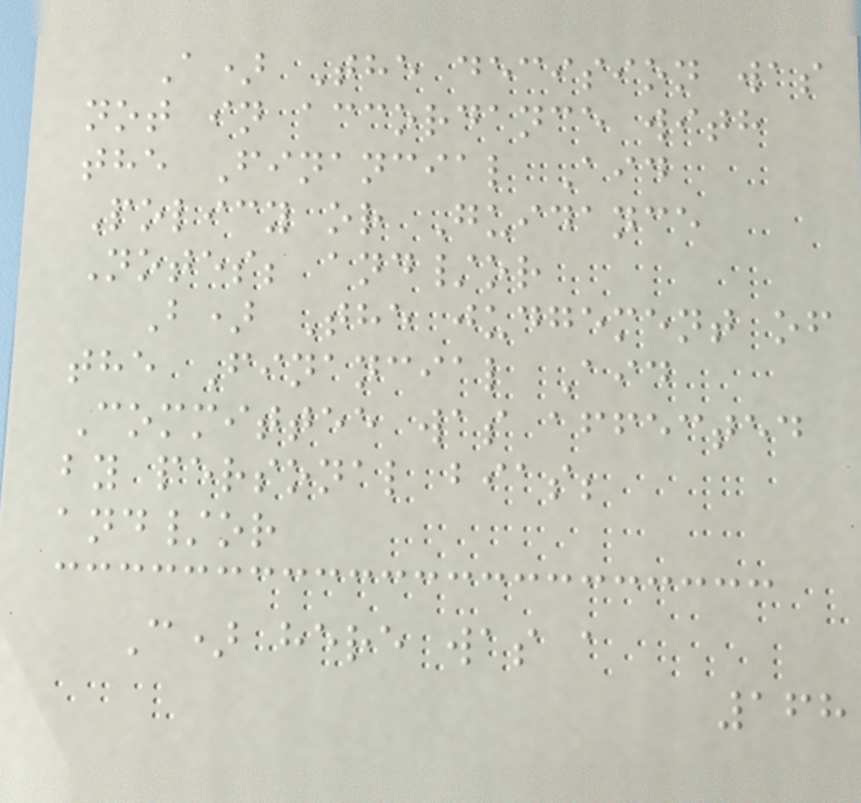A) The decision was
not in accordance with
the Financial Aid
Policy or Guidance
Notes; and/or
B) The judgement of
the Financial Aid
Committee was affected
by personal bias;
and/or
C) here was a
168
